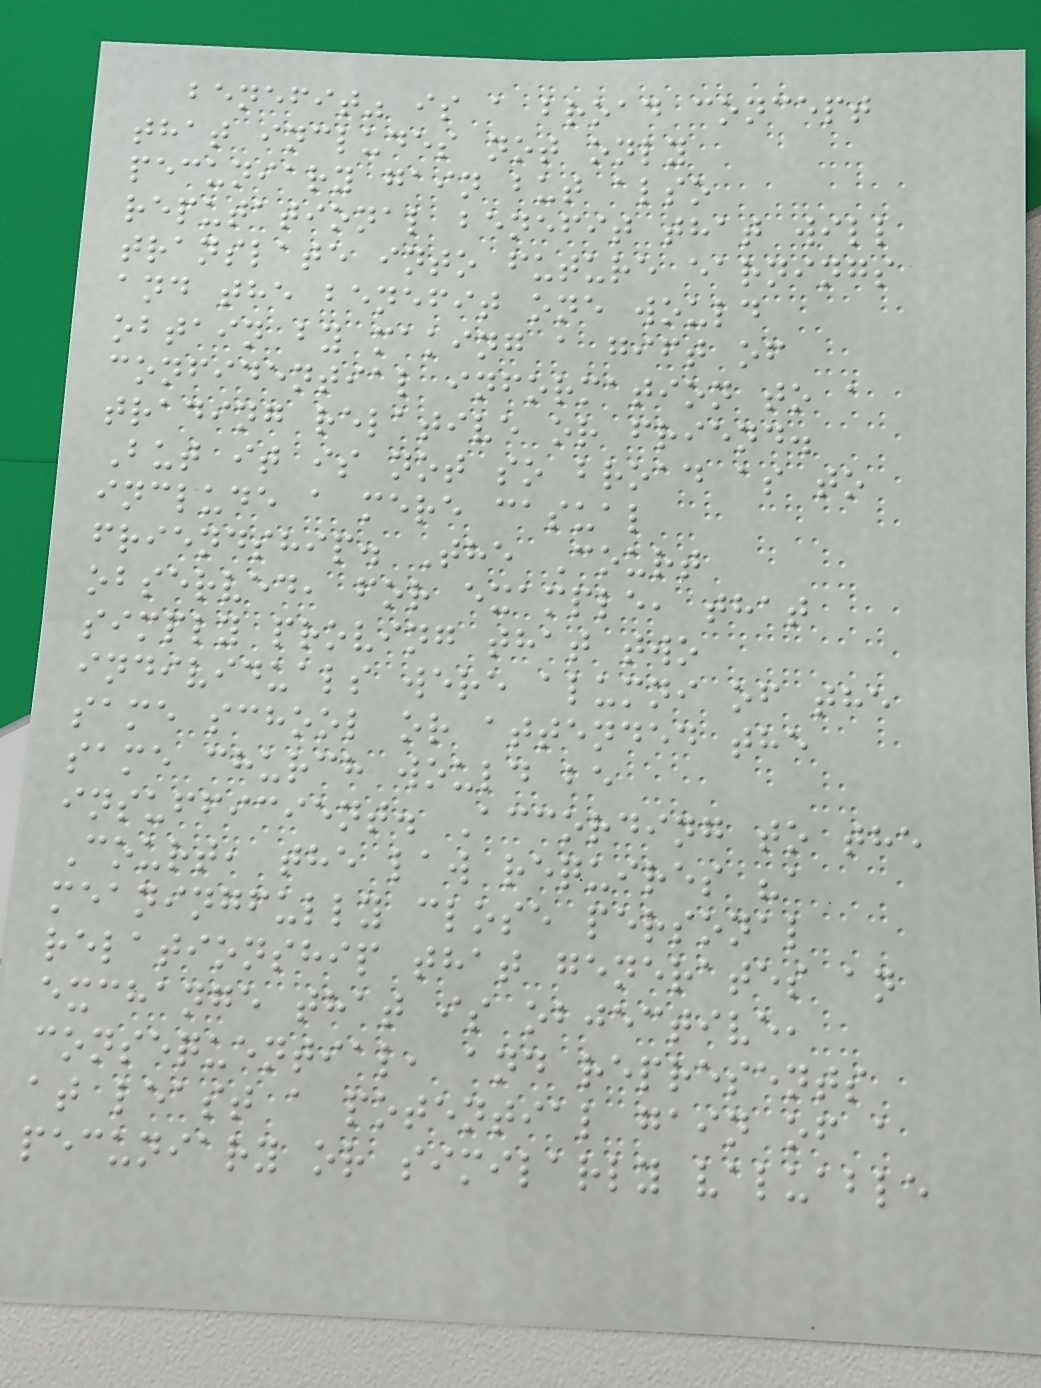benefit" is a broad concept
that includes not only
pecuniary gain but also
reputational benefit that will
translate into future earnings
and the benefit one would
obtain by making a gift of
confidential information to a
trading relative or friend.
But it is not so broad as to
include a mere casual
friendship. The Court
observed, for example, that
simply proving that two
individuals were alumni of the
same school or attended the
same church would be
insufficient. According to the
Court, the law requires "a
meaningfully close personal
relationship that generates an
exchange that is objective,
consequential, and represents
at least a potential gain of a
pecuniary or similarly valuable
